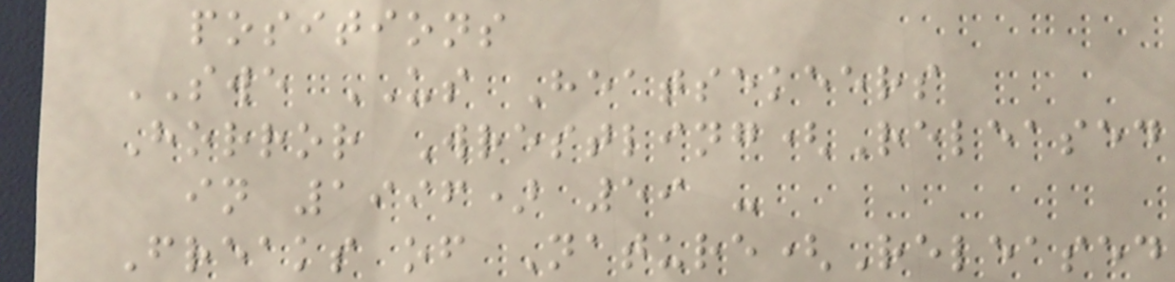positions
SWE US Heatsekeers
Horror Wrestling(Released
in 1996) 59 -
Freaks of Nature(Released
